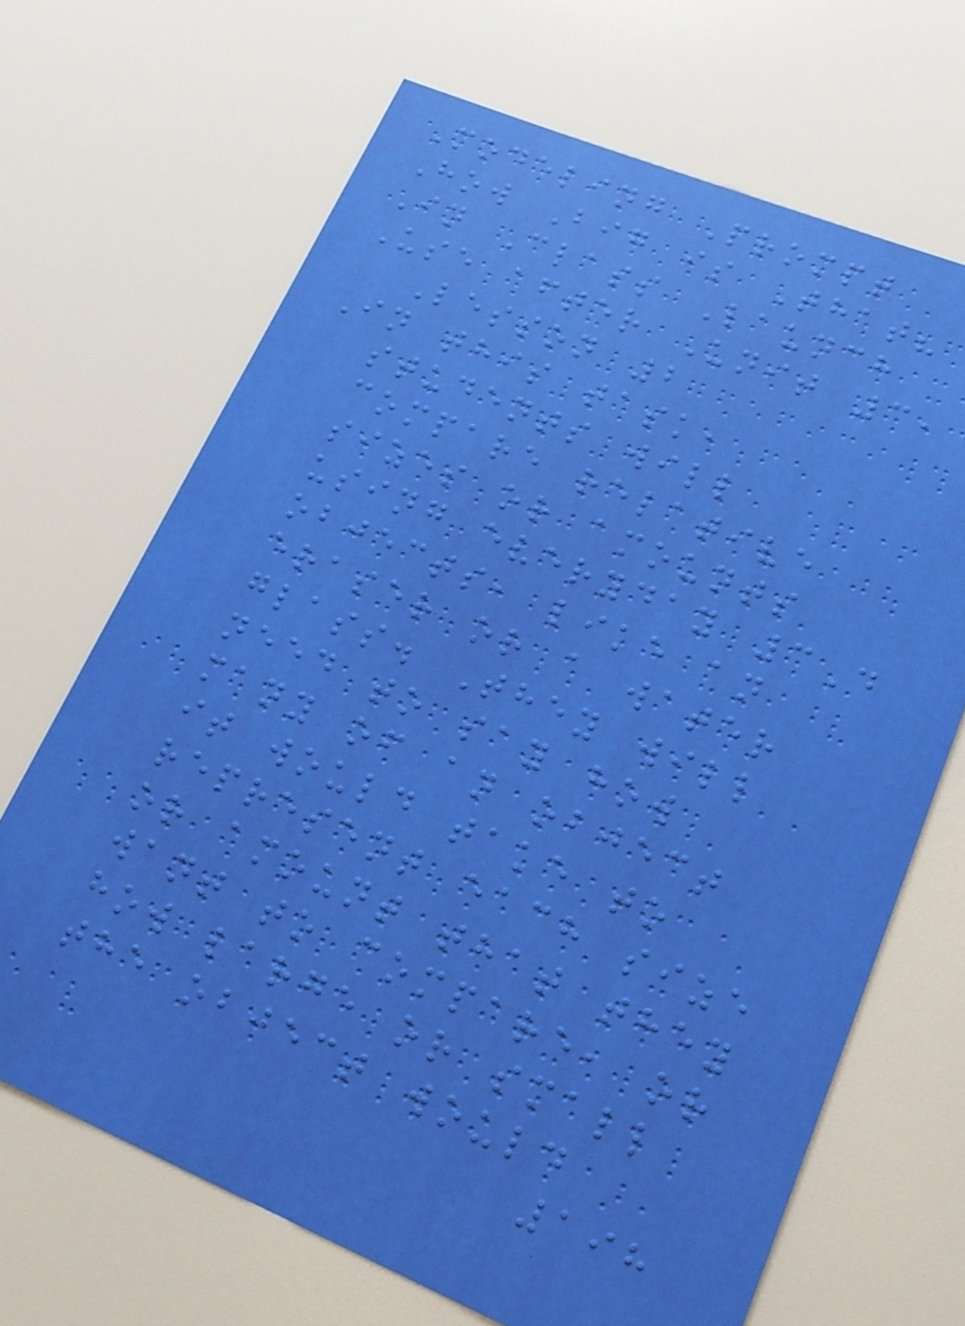Modeling Prompt
How Big is That?
In Class Launch
Use after Unit 3,
Lesson 2
In this task,
students will
compare relative
sizes or amounts
using everyday 3D
objects, like an
eraser or a water
glass. They will
need to say how
many of an object
it would take to
represent each size
or amount that they
want to compare, or
how large or small
the object would
198
